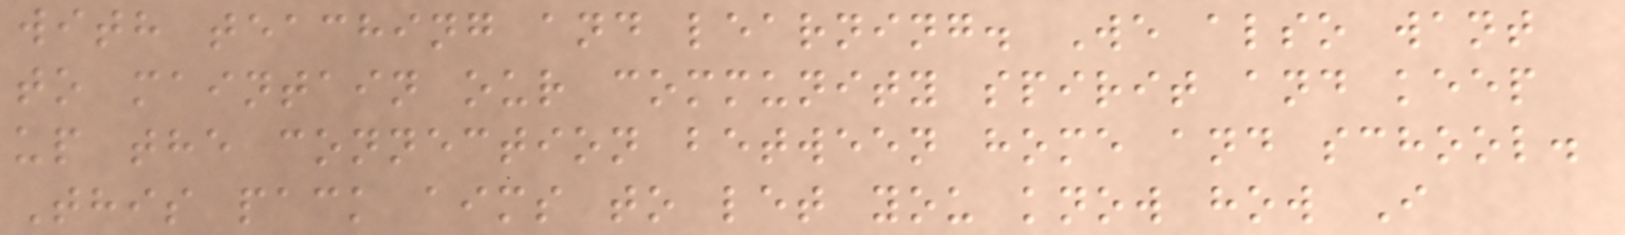with teaching and learning. We also want
to maintain our community spirit and keep
up the connection between home and school.
This pack aims to let you know how I
